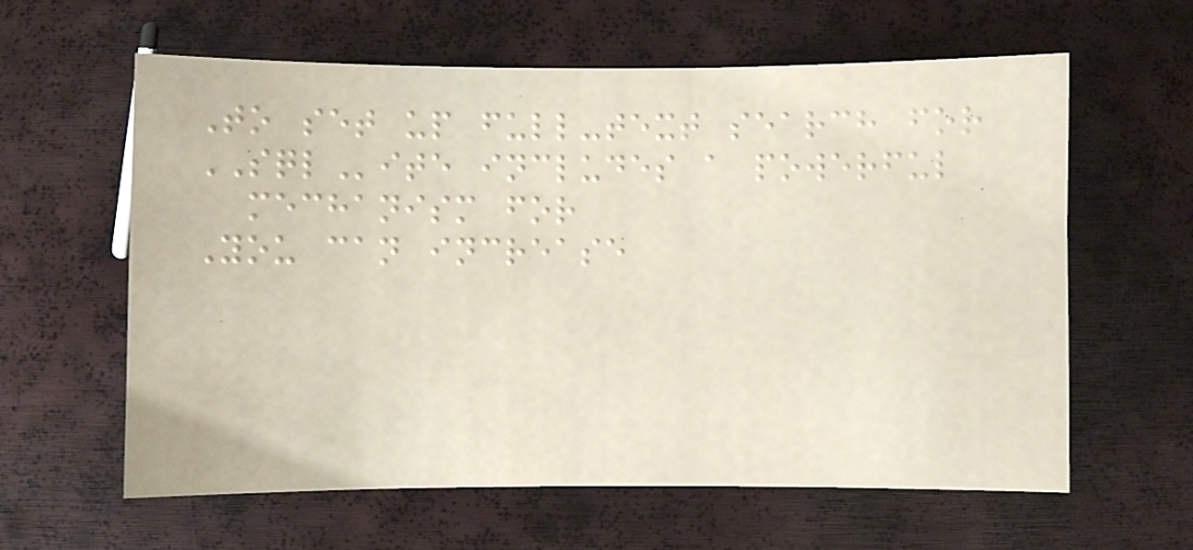To set up full-text search for
SQLite includes a powerful
mechanism for
You can increase
